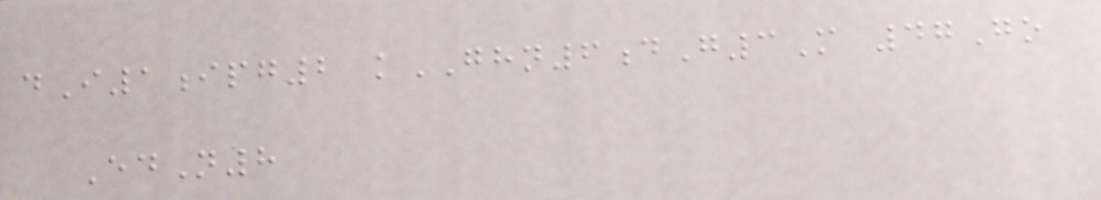dI1ipg2 kGHN6dG3M 47Go
EdN8
